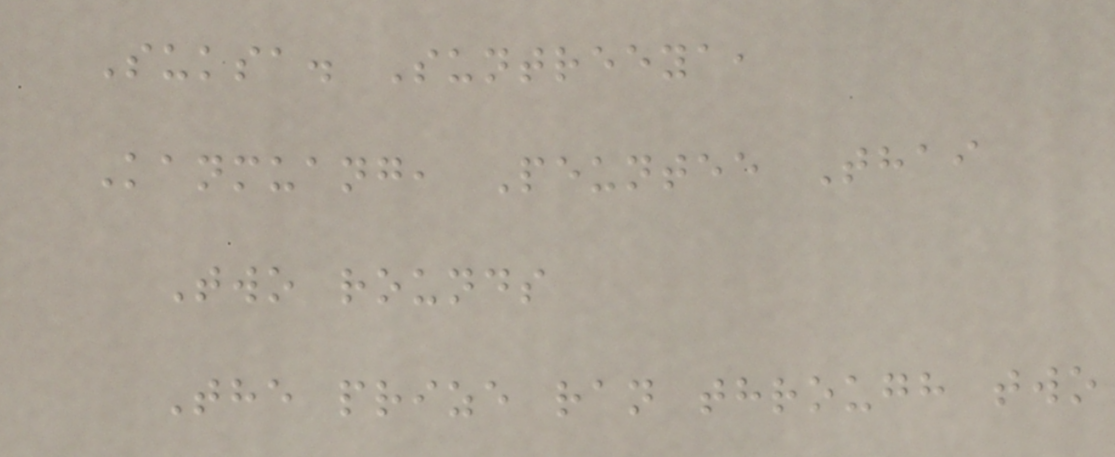Suksa. Suntreeya,
Kanmuang, Peuntee Thai
Two rounds
The prize ran through two
